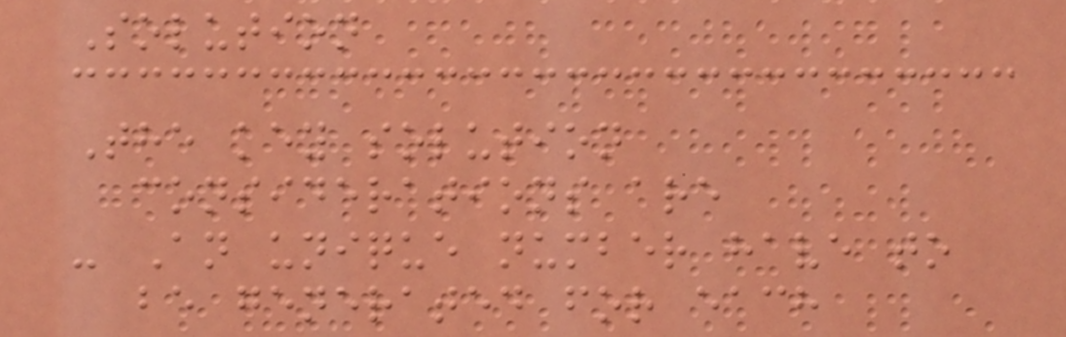Solution
The key solution
considerations are
- An unique number have to
be generated for each
